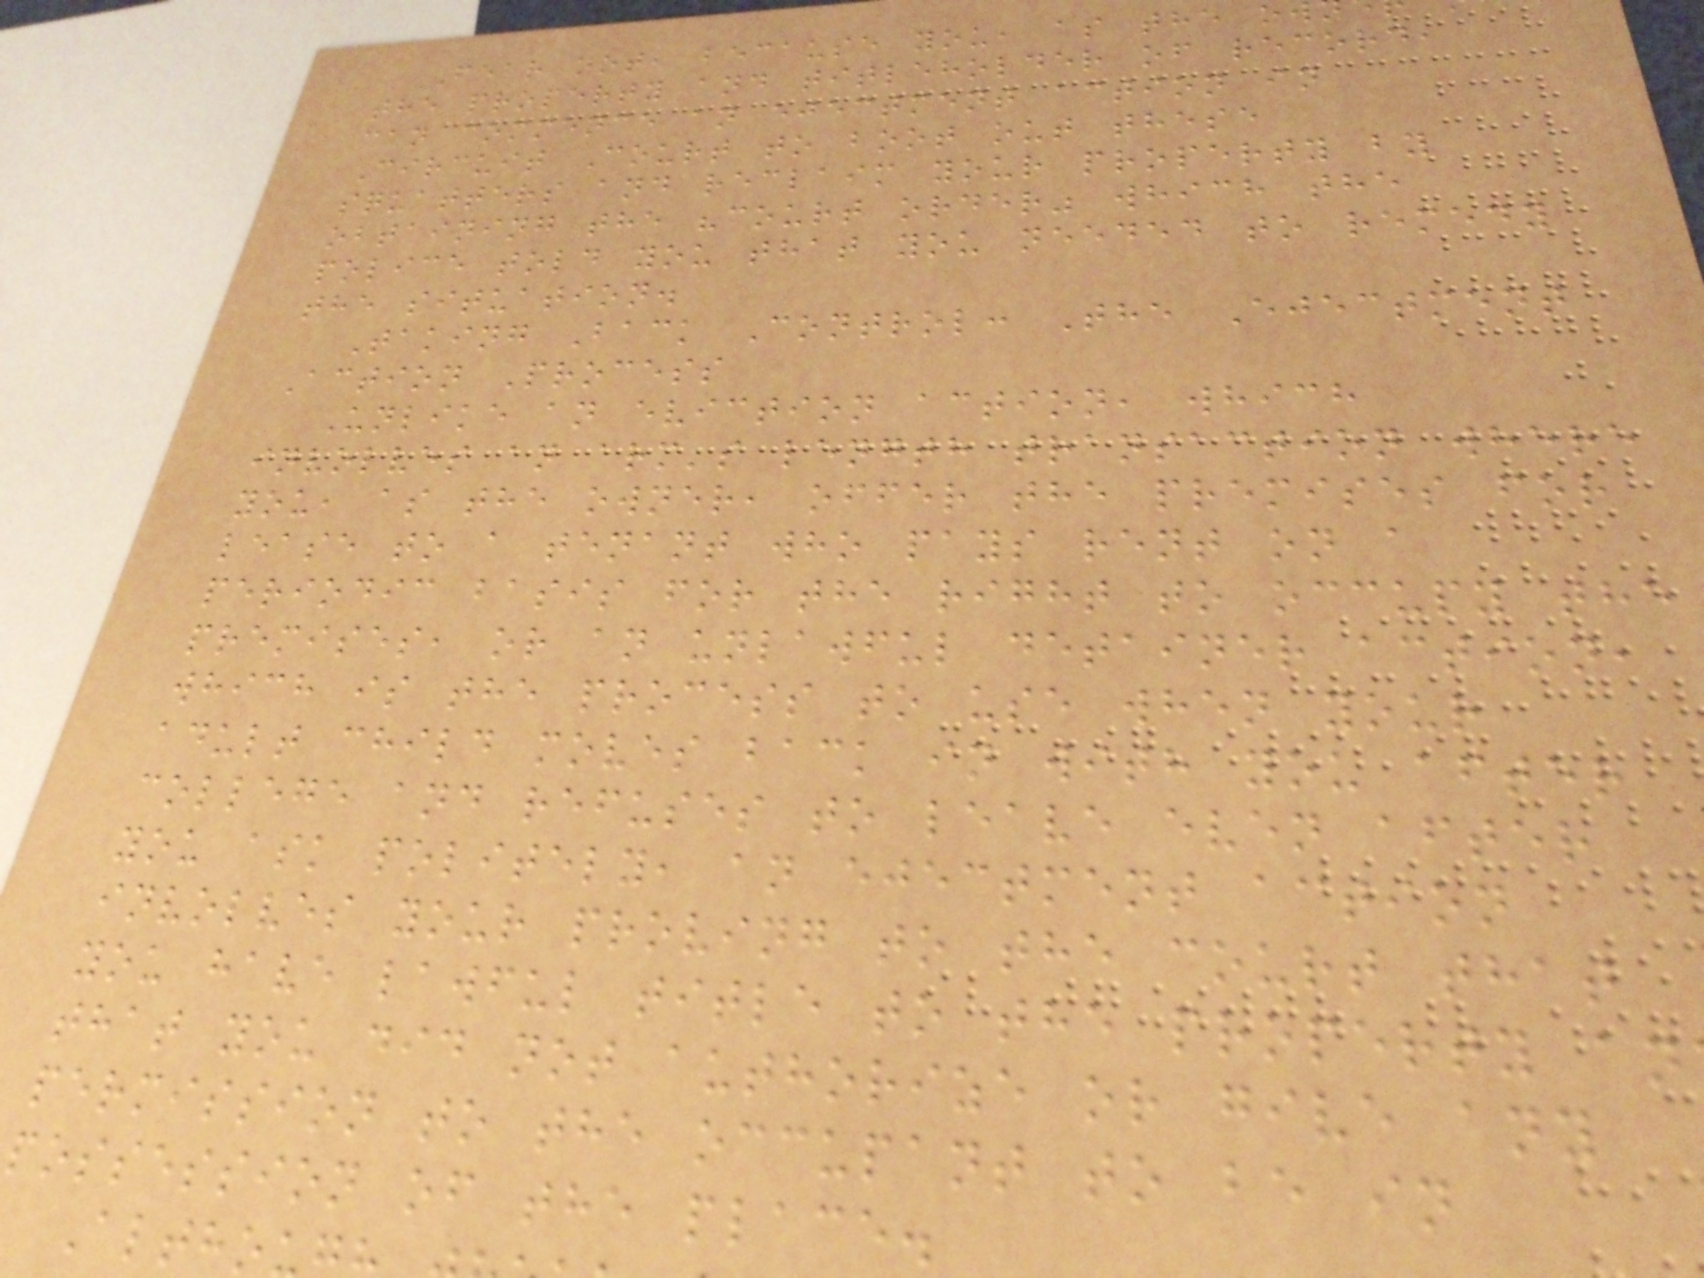Fear not, because you, as the o
the property and titleholder of record,
can commence an ejectment action in
Circuit Court to boot out these
squatters and reclaim your property by
obtaining the "court order" which the
police told you that you needed to remedy
the situation.
Taking Back Control: The Ejectment
Action Process
Unlike an eviction action, which
involves an arm's length transaction where
you, as the owner, offer the premises for
lease to a tenant who pays rent on a
periodic basis for the right to occupy the
premises, or an unlawful detainer action,
which is the process to use when your
adult child moves back in with you after
college and refuses to leave even after
you ask politely, an ejectment action
involves your proving to the court that
you have lawful title to the property an
that you did not authorize or give any
permission to the occupant to be in
possession of the place.
